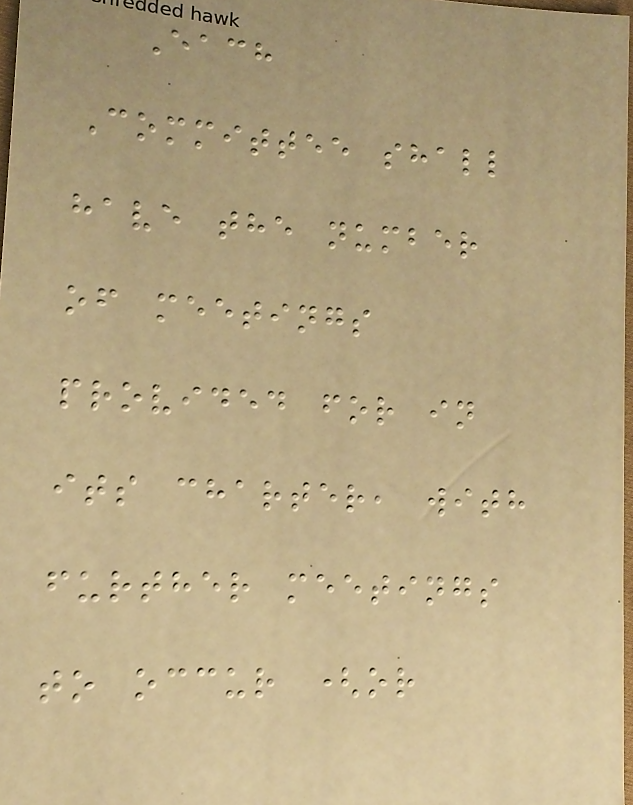Each
Committee shall
have the number
of meetings
provided for in
its charter, with
further meetings
to occur (or
